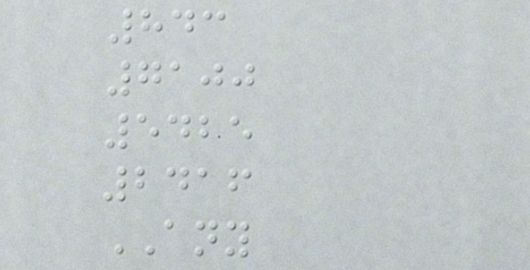843
7100
5425
2416
ANY
